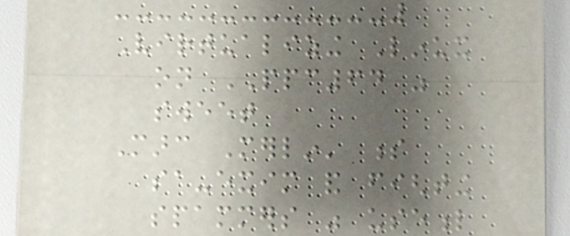Virtualizing Linux
on PPC64 was
sweet
Marc Merlin' s
sa-exim and fighting
spammers was useful
